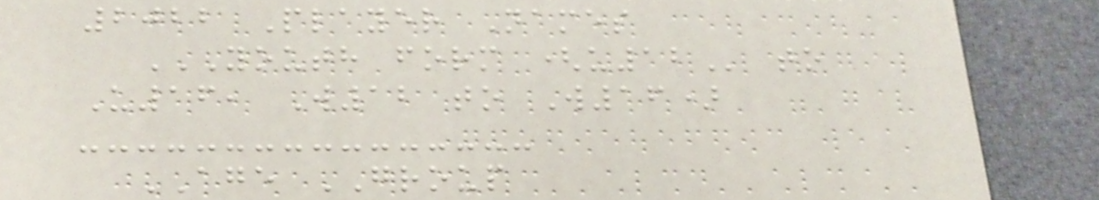2022 Player Names
YOUTH FORM (U12 to
U16, W12 to W16)
AGE GROUP
